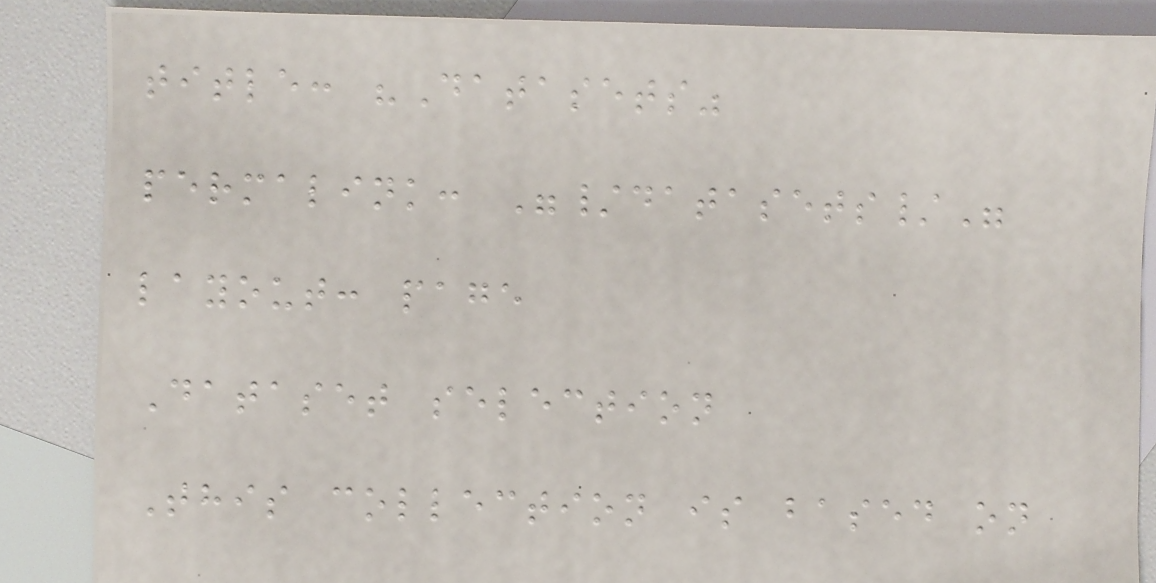title: "Datasets"
permalink: "/datasets/"
layout: page
Dataset selection
This collection is based on
